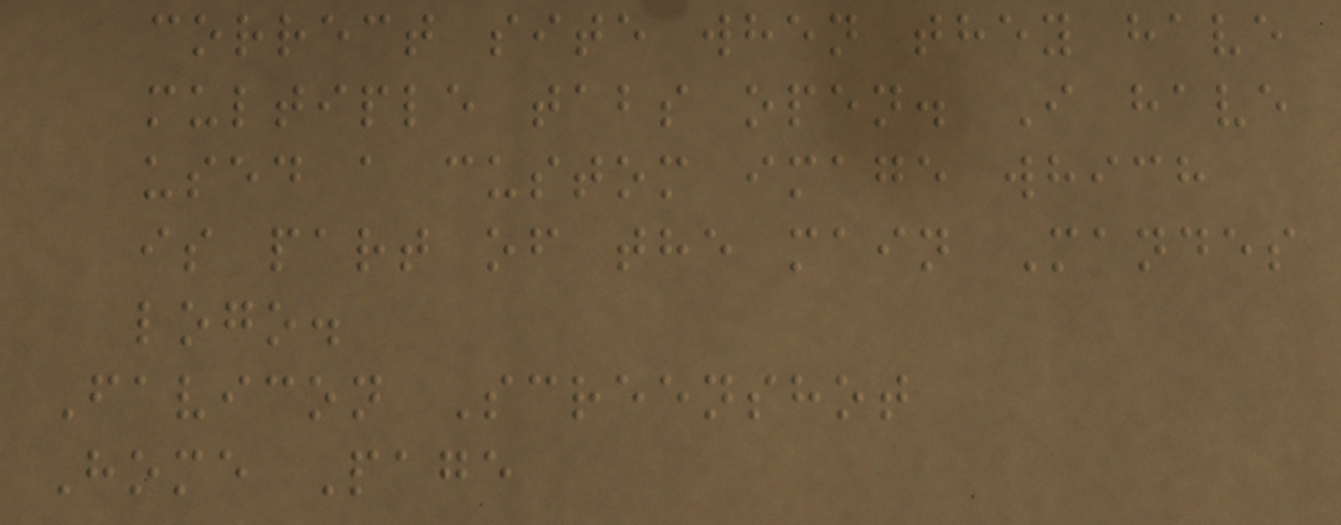correct site when they have
multiple tabs open. I have
used a custom image which
is part of the main Mandes
logo.
Favicon Screenshot
Home Page
